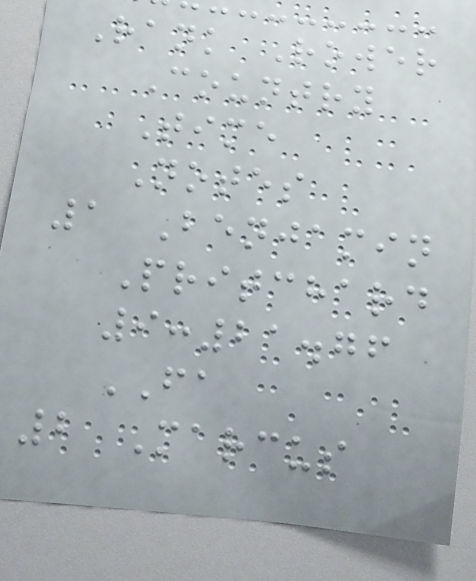Rank Rower
Country
Time
Notes
1 Benjamin
Pritchard
9:21.76
FA
2 Marcus
